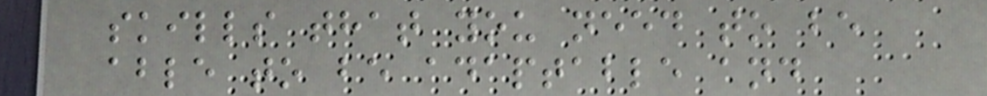skills that you need to be
able to be adaptable and
